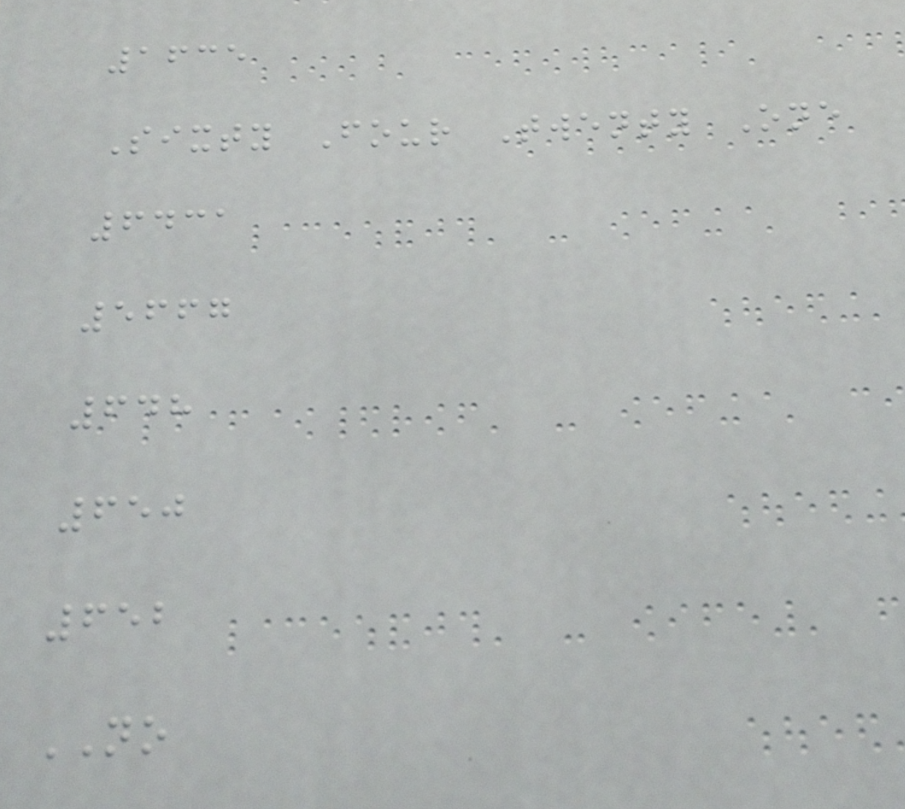1635
Sixty Four Twenty One
6431
5667
648
650
652
NO
